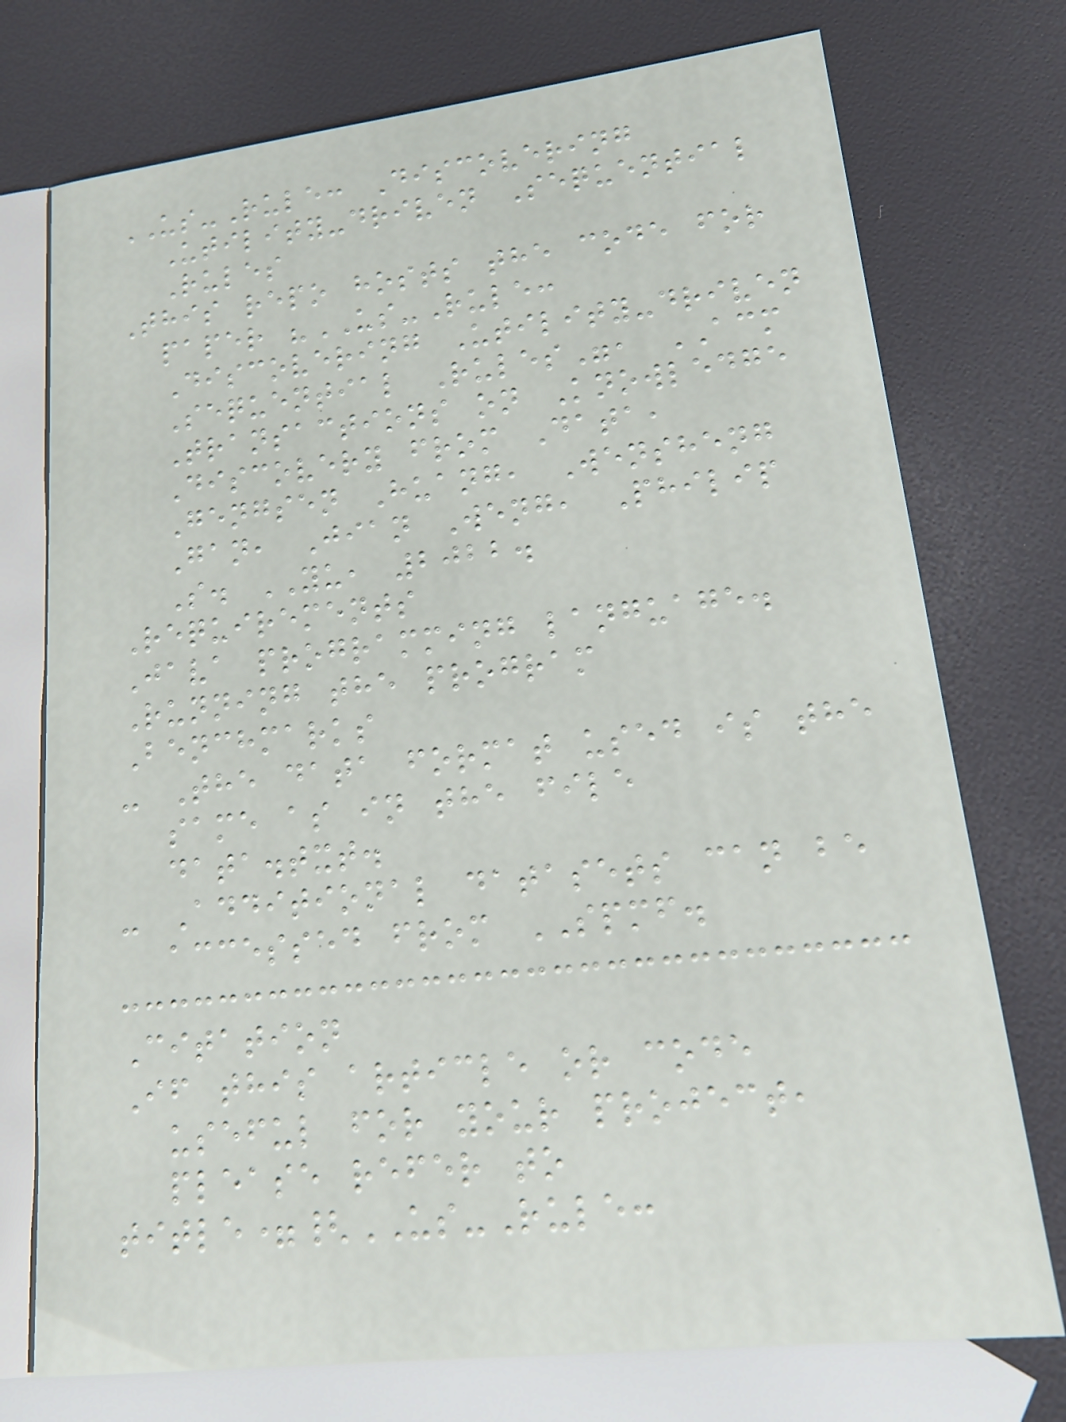US-Rule: Discovering
Utility-driven Sequential
Rules
This repo hosts the code for
paper "US-Rule:
Discovering Utility-driven
Sequential Rules", ACM
Transactions on Knowledge
Discovery from Data,
Gengsen Huang, Wensheng
Gan, Jian Weng, Philip
S. YU, 2022.
Requirements
Java programming language.
Running the program
Benchmarks
- The data format used is the
same as in the file
data.txt.
- Additional datasets can be
accessed from SPMF.
Citation
If this article or code
useful for your project,
please refer to
title={US-Rule:
